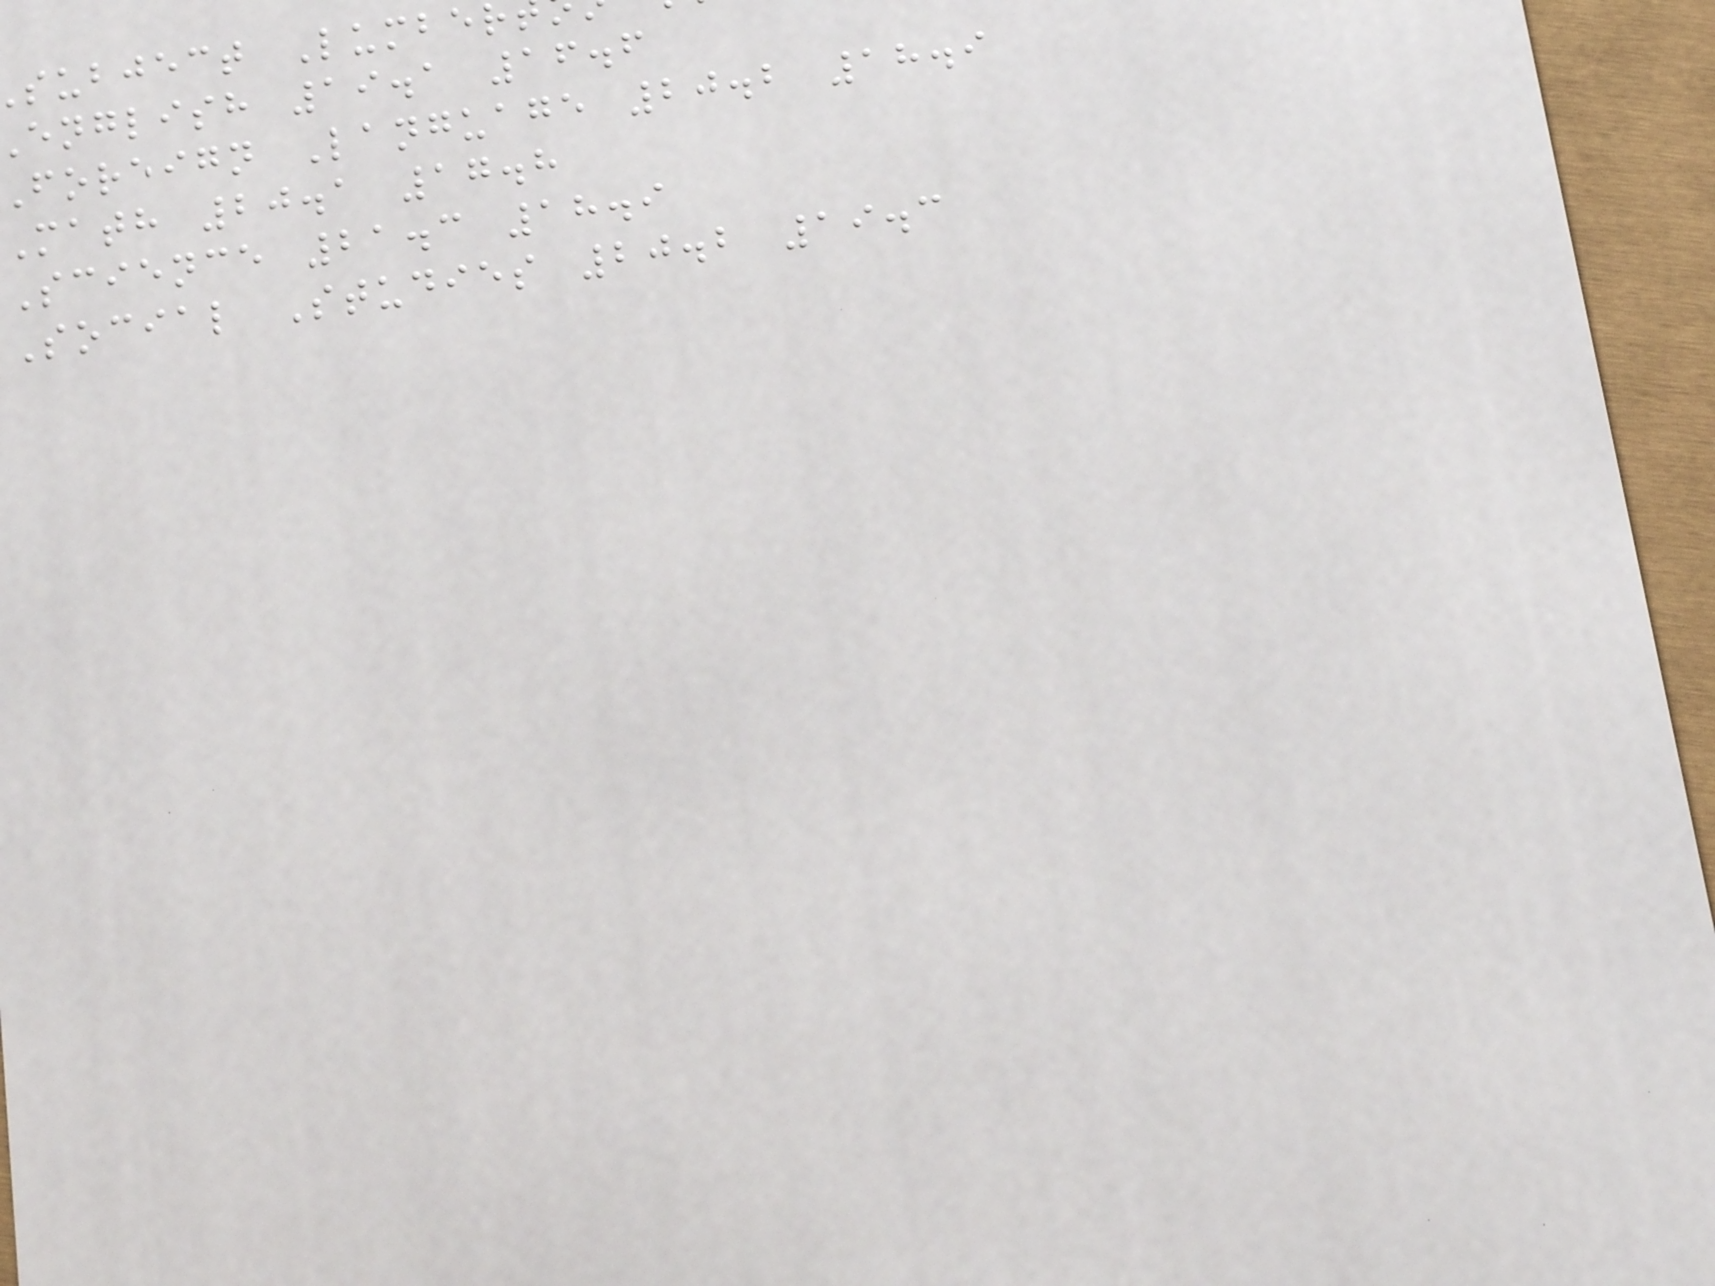subject Lumbe
english 19.1 16.6
foreign Language 20.2 18.9
Math 20.1 17.8
Science 21.3 18.9
Social Studies 20.2 19.3
